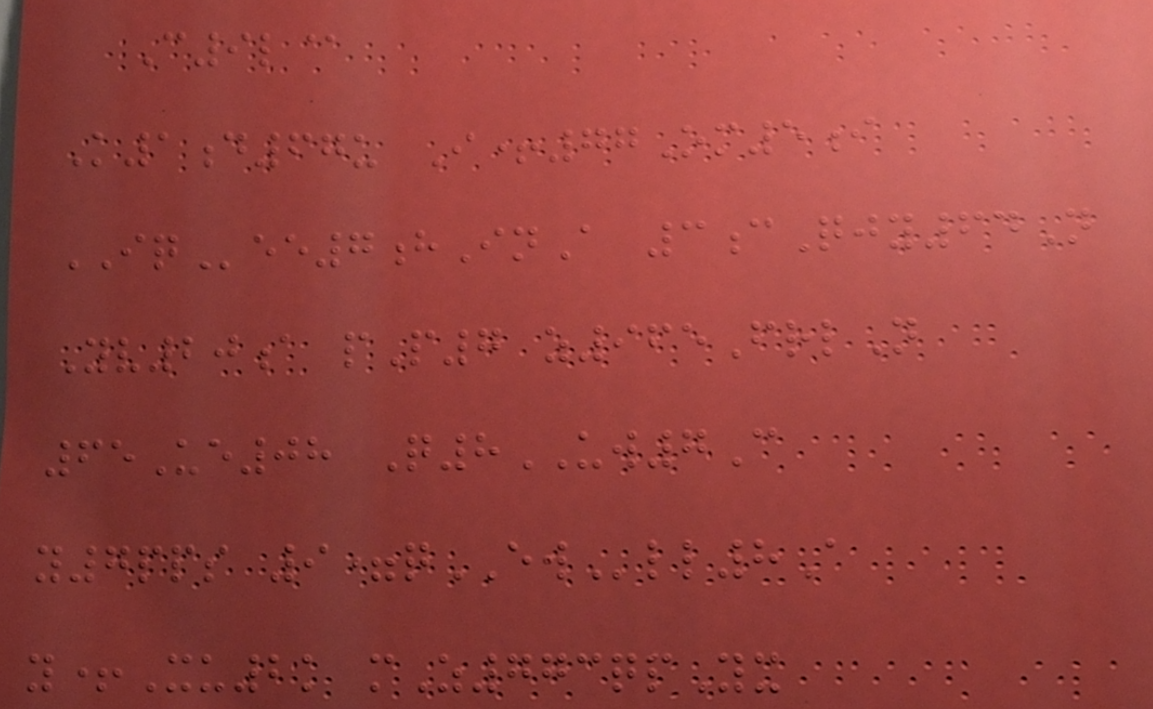C9l@
K1d67u I+77Om5i
IQee7hInA 3cQjy64N
Yv20a pP7 z965FrlN
65Ue08 Q8UW7C
y7pps 9=qEWll8A
y+Xu2k mZ773qpYx
